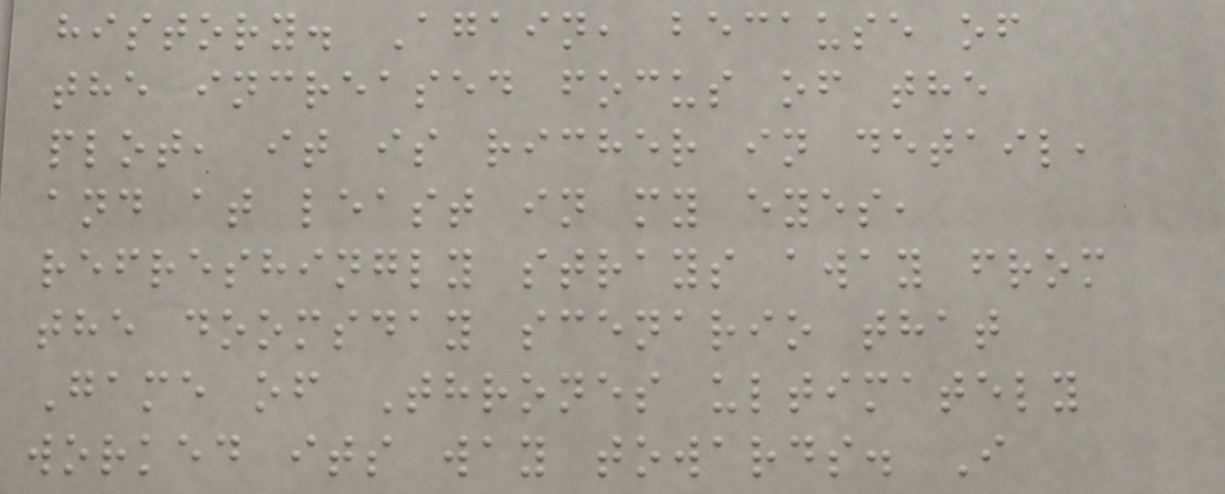history. Again, because of
the increased focus of the
plot, it is richer in detail,
and at least in my eyes,
refreshingly strays away from
the doomsday scenario that
Game of Thrones ultimately
worked its way towards. I
